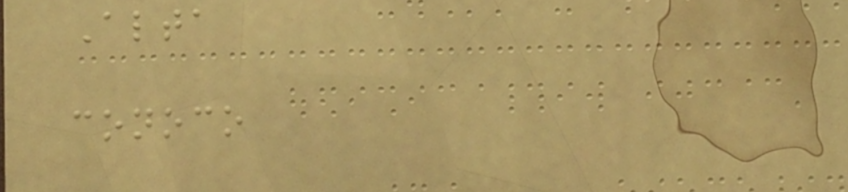Alta
conoco
